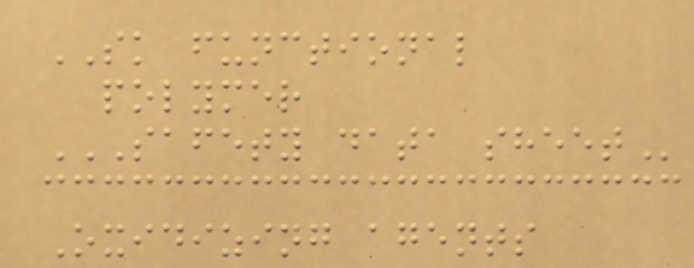SK functional
polymer
SAFETY DATA SHEET
Oxidizing agents
